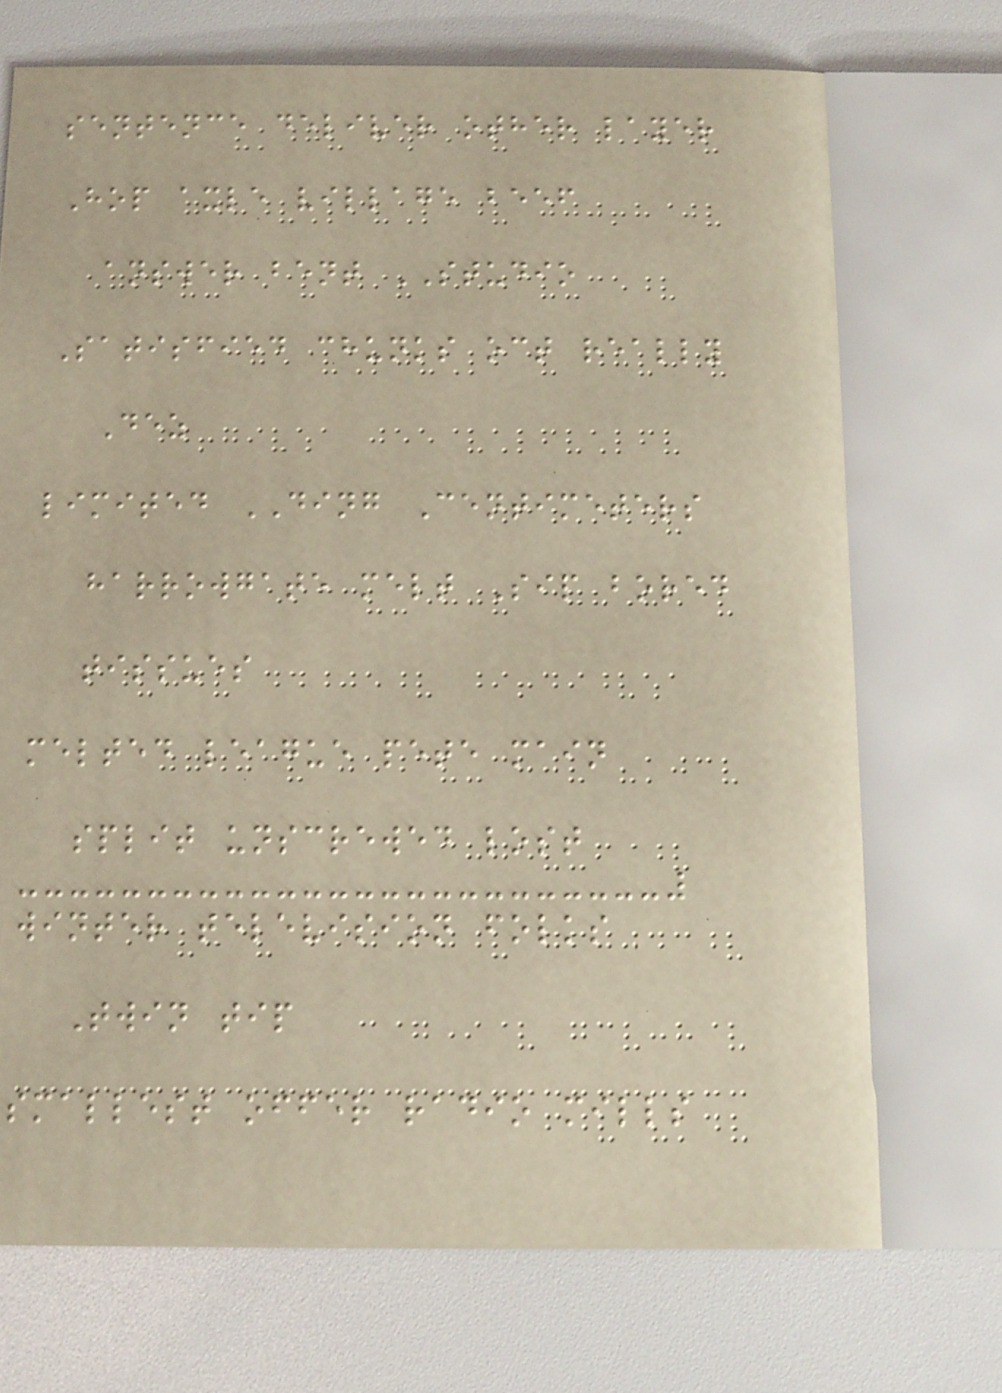sentence deliver other layer
Hop axle village beef
answer bent STUDIO
Satisfied chunks oct really
Dez
limited DING Centimeters
harrowgate melt Sip bored
tissues
melted league pete main
split unscrewed lost
winter television folks
Twin tip
smallest offer radio mills
